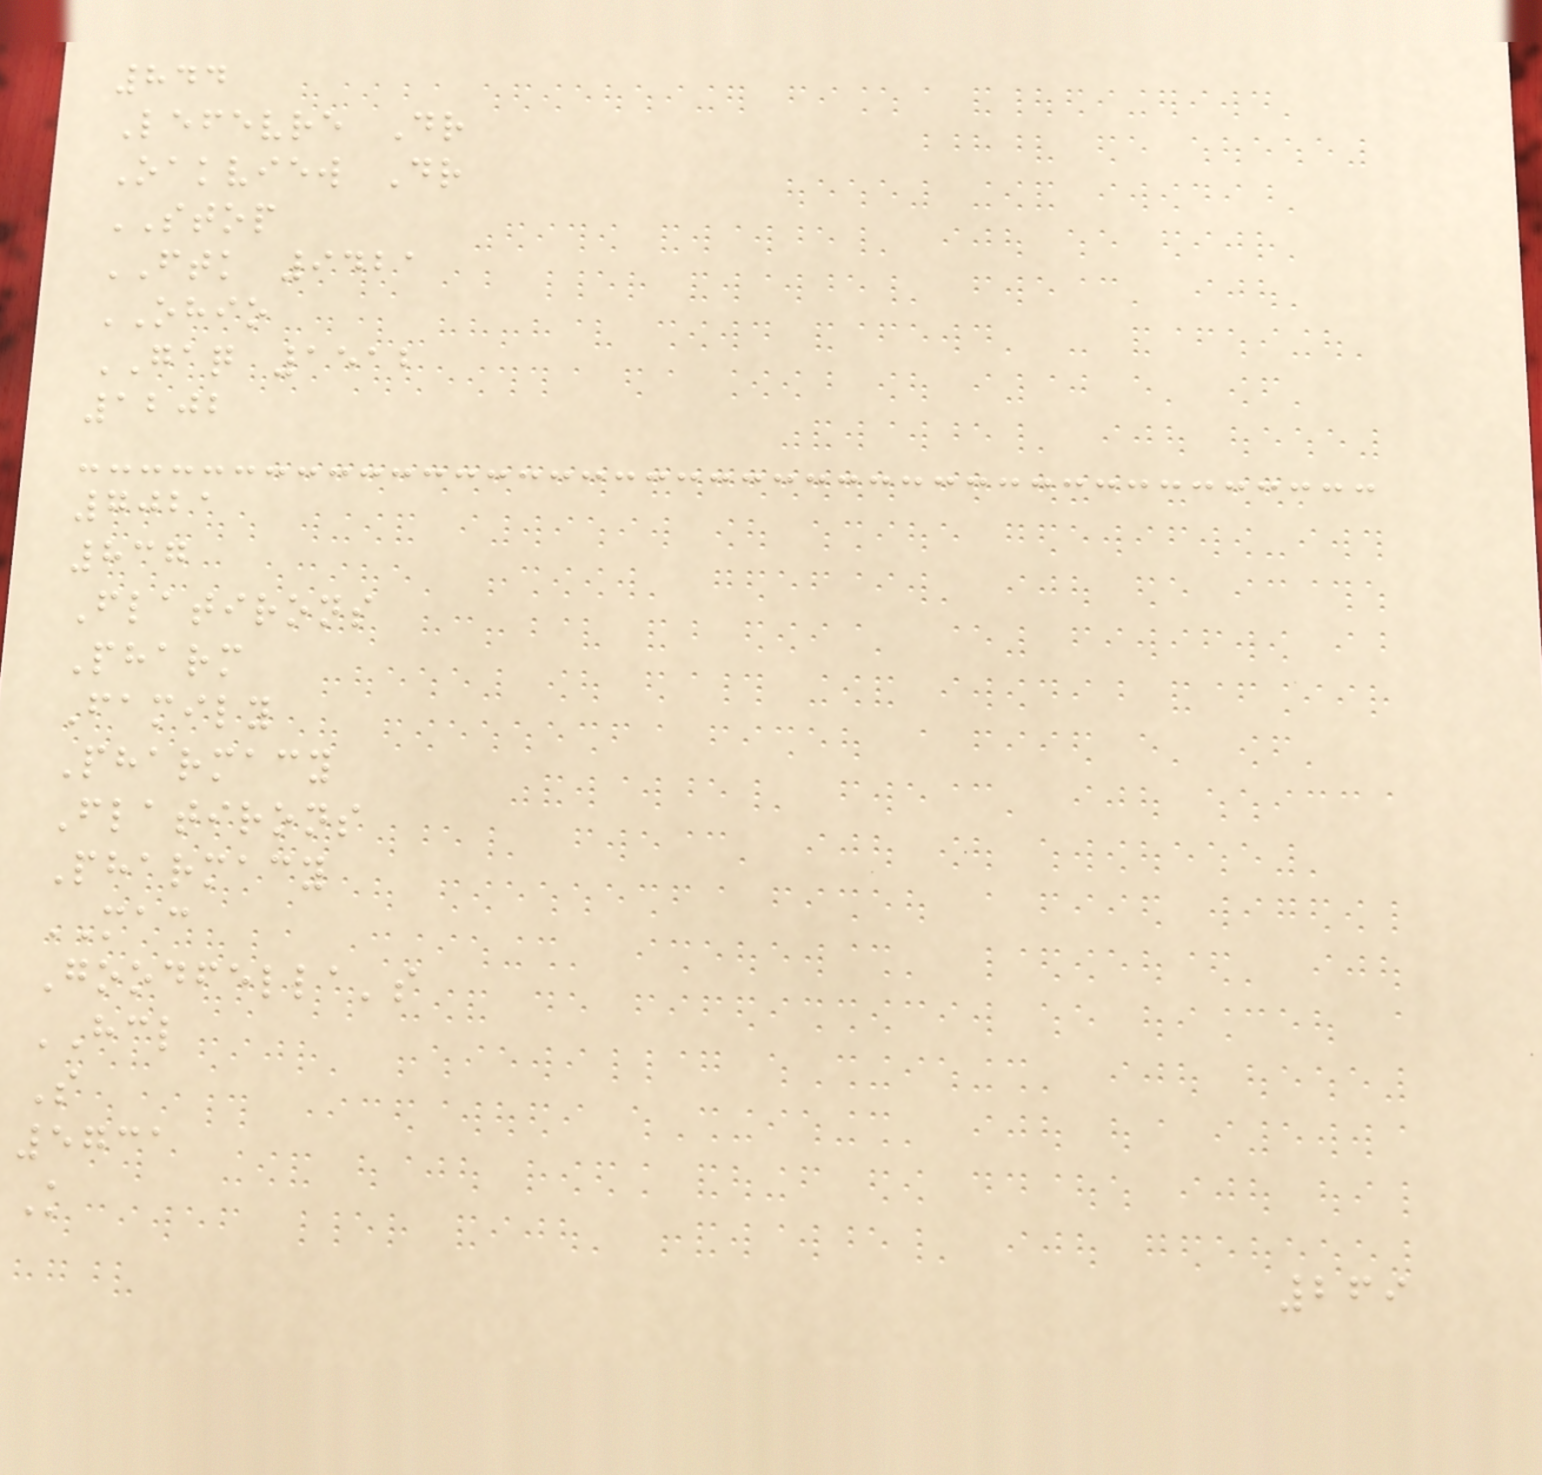844
Lefevre Dr
Oakview Dr
STOP
FTK 9421
OHIO
GAQ 1512
1202
7021
837
Flatirons
Pharm
Family
Pharmacy
Flatirons
Pharmacy
MAC
Goodfella's
HCL
S
5731
K
269
